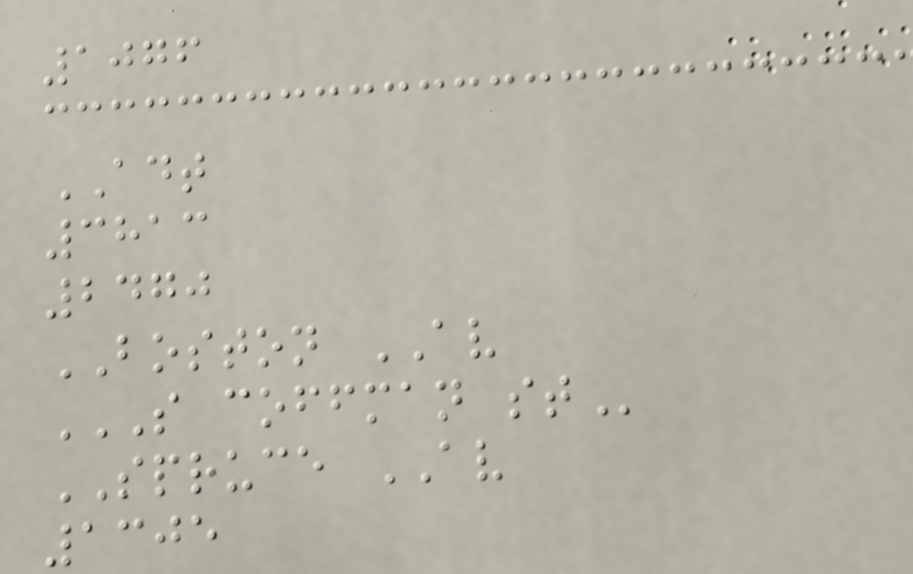1076
ADT
3813
2470
BOSTON AV
S COFFMAN ST
SPRUCE AV
1305
